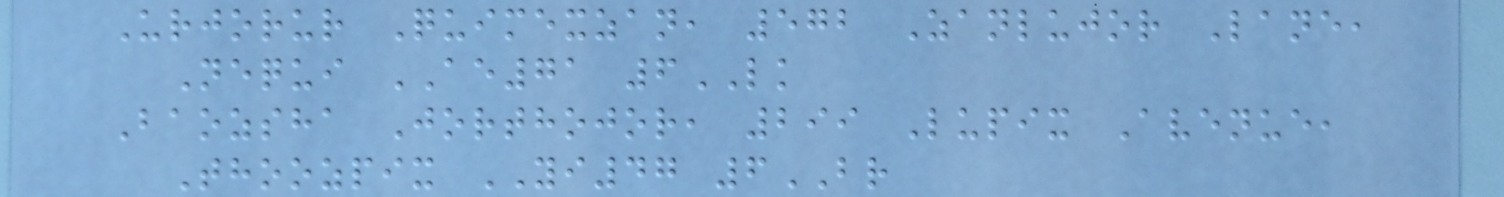Urjorur Quimexzan, 572 Zanlujor Lane,
Nequi AE71 6LK
Baozsha Jorthojor, 299 Lupix Avenue,
Thoozpix YI47 6BR
